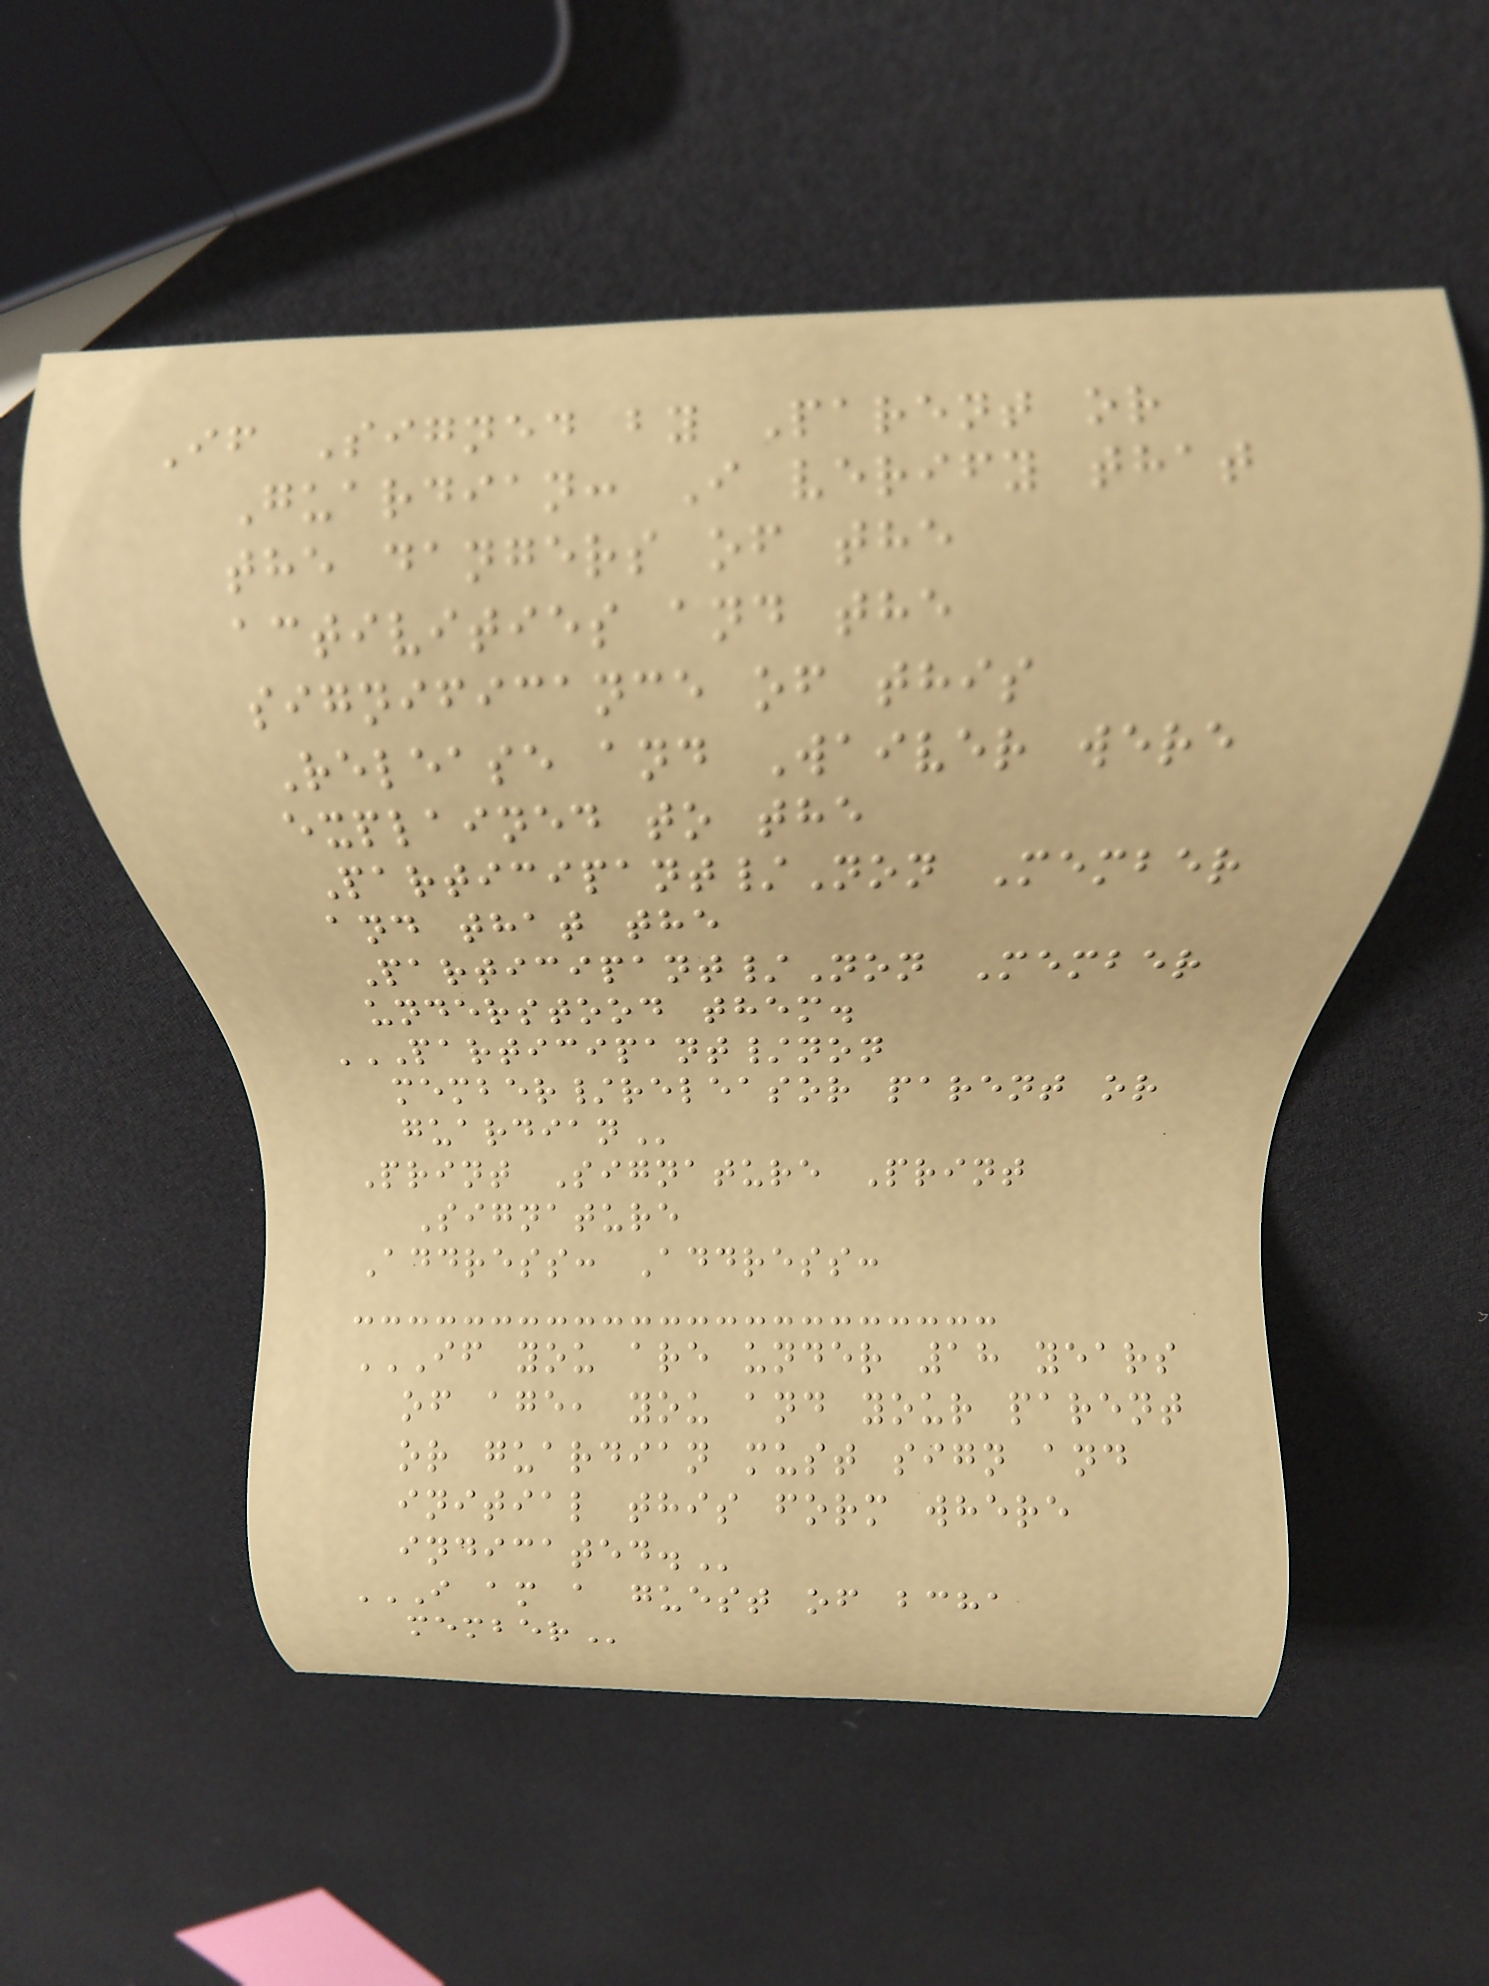If Signed by Parent or
Guardian: I verify that
the dangers of the
activities and the
significance of this
Release and Waiver were
explained to the
Participant/Non Member
and that the
Participant/Non Member
understood them.
PARTICIPANT/NON
MEMBER/RELEASOR PARENT OR
GUARDIAN
Print Signature Print
Signature
Address: Address:
IF YOU ARE UNDER 18 YEARS
OF AGE, YOU AND YOUR PARENT
OR GUARDIAN MUST SIGN AND
INITIAL THIS FORM WHERE
INDICATED.
I AM A GUEST OF BCHA
MEMBER
